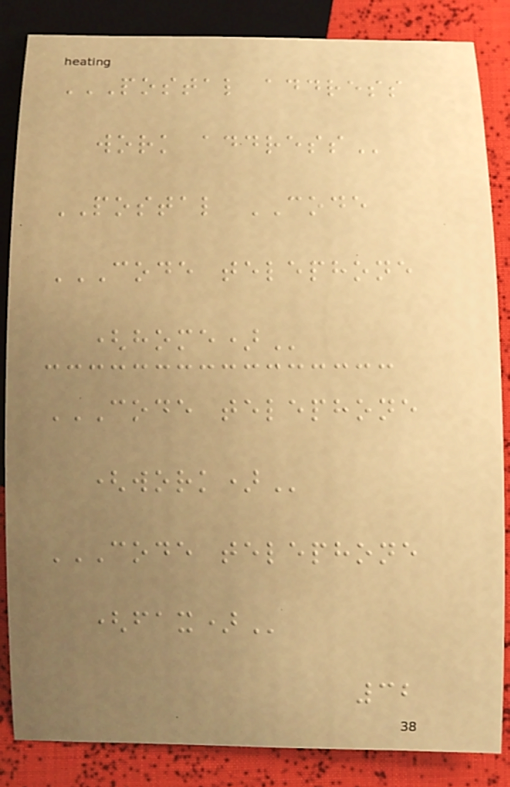POSTAL ADDRESS
WORK ADDRESS
POSTAL CODE
CODE TELEPHONE
(HOME)
CODE TELEPHONE
(WORK)
CODE TELEPHONE
(FAX)
32
